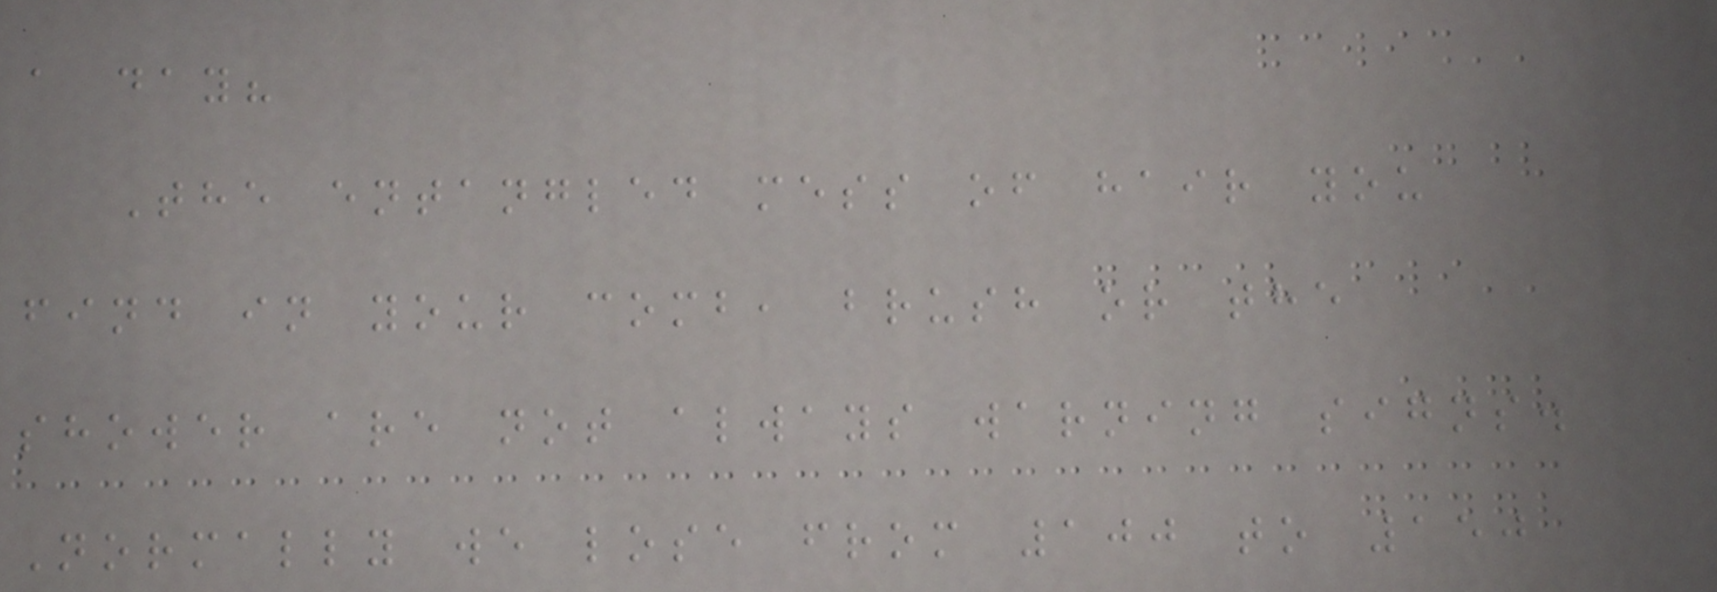a day?
The entangled mess of hair you
find in your comb, brush or the
shower are not always warning signs.
Normally we lose from 100 to 150
